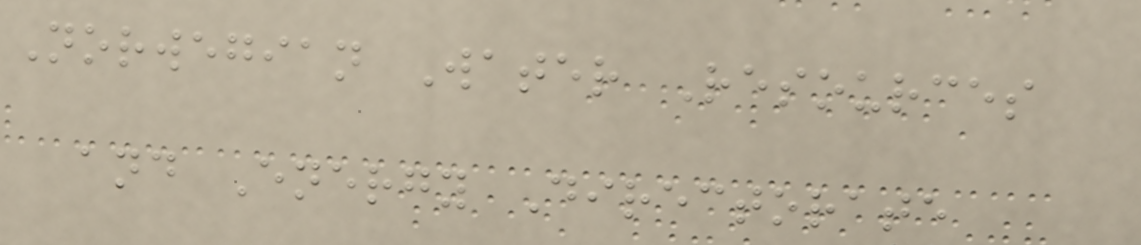Norwegian Water Resources
and Energy Directorate
